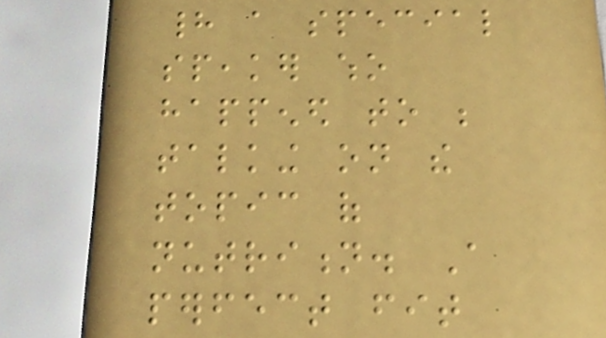had a special
speaker who
happened to be
talking on the
topic of
nutrition. A
perfect fit
